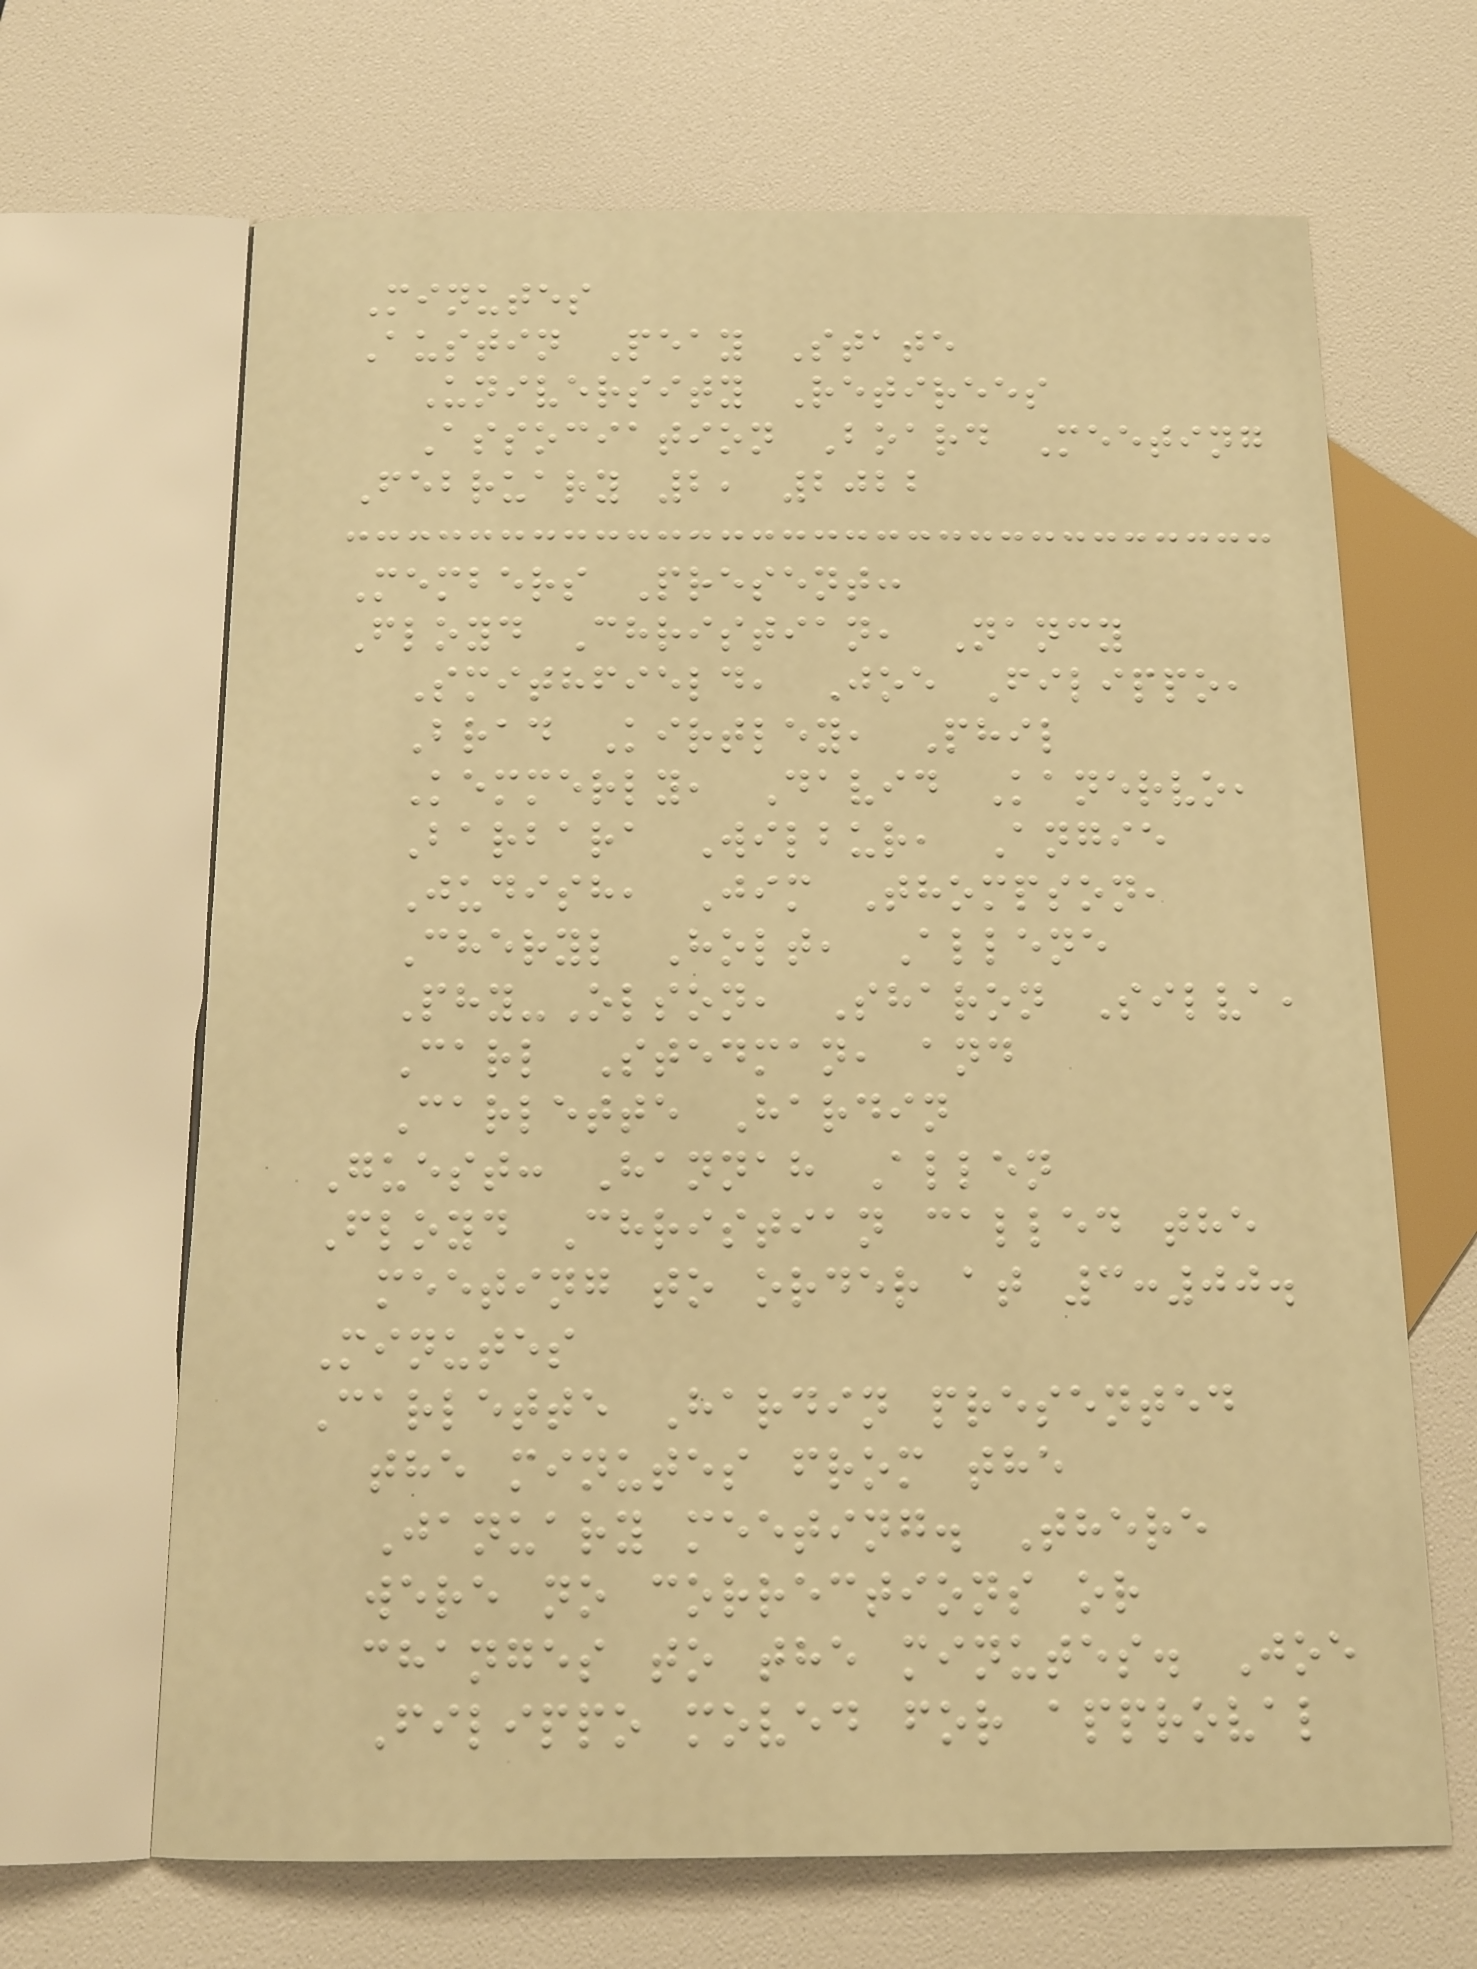Minutes
Austin Peay State
University Retirees
Association Board Meeting
February 2, 2022
Members Present:
Floyd Christian, Nancy
Smithfield, Joe Filippo,
Brad Kirtley, Phil
Kemmerly, David Kanervo,
Barbara Wilbur, Angie
Judish, Jim Thompson,
Cheryl Holt, Allene
Phy-Olson, Sharon Silva,
Carl Stedman, and
Carlette Hardin
Guest: Hannah Allen
Floyd Christian called the
meeting to order at 3:00.
Minutes
Carlette Hardin presented
the minutes from the
January meeting. There
were no corrections or
changes to the minutes. Joe
Filippo moved for approval
